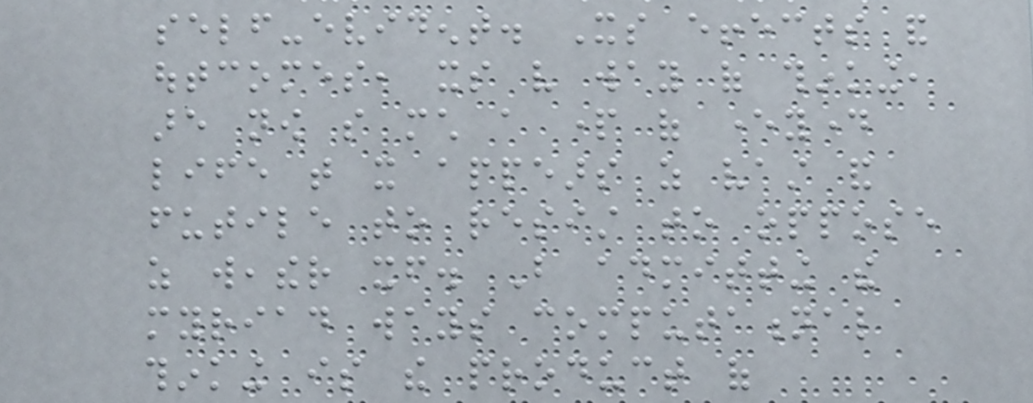self-evident. Its effects and
outcomes, its very way of thinking,
are now so much a part of everyday
life that it appears as vast and
futile to resist to oppose
as weather itself. But admitting the
myriad ways computational
thinking is the product of
